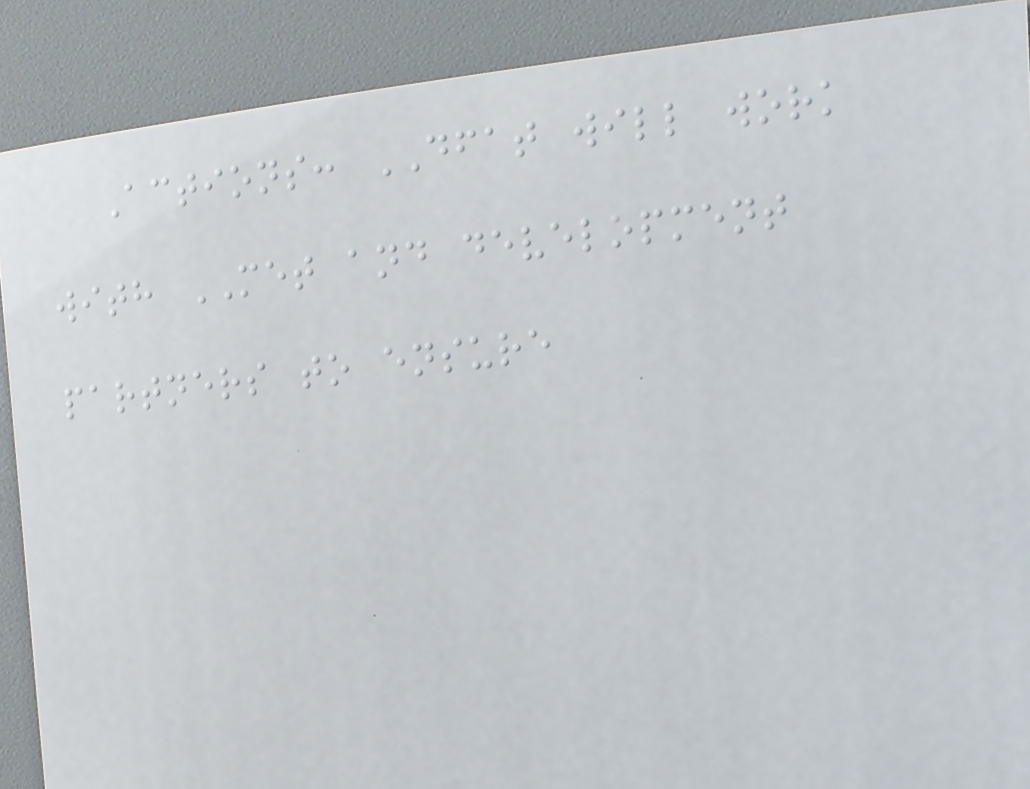Actions: DFAT will work
with MET and development
partners to ensure
